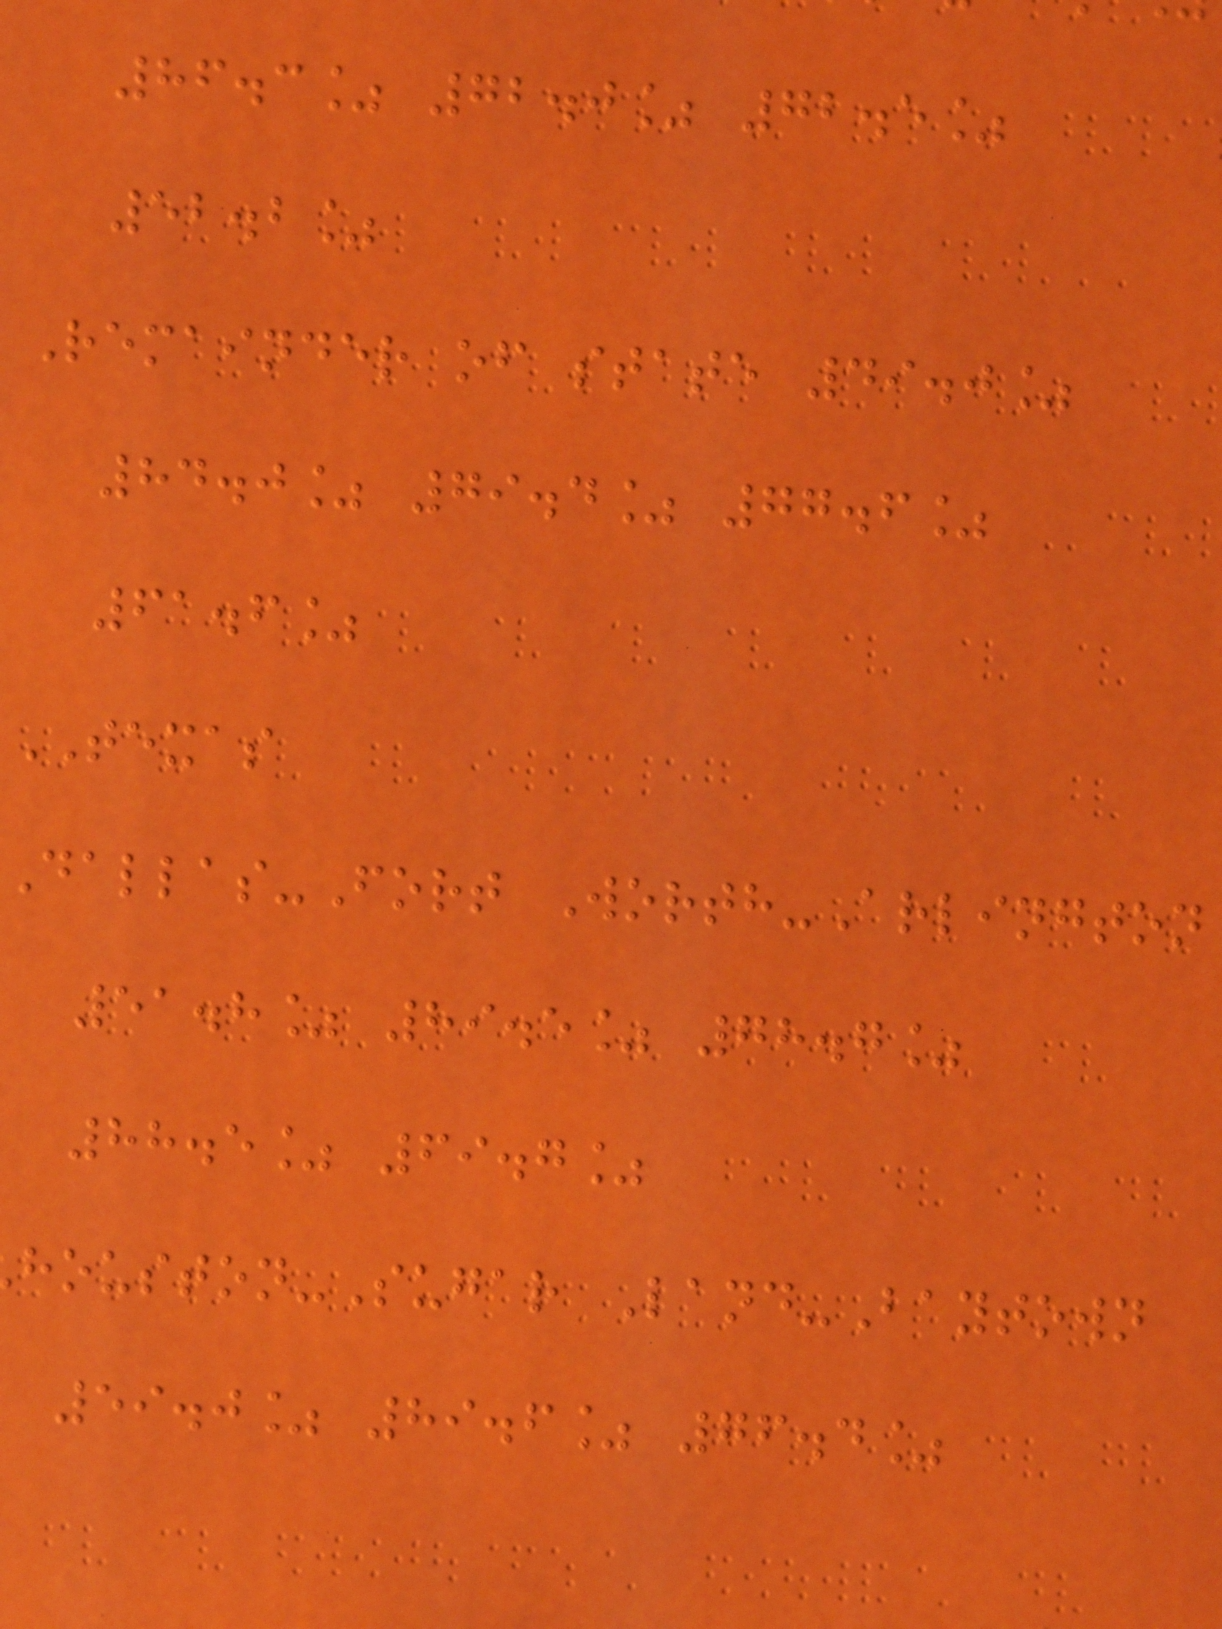86.3% 72.0% 72.5%
52.2%
Remainder of state 49.0%
84.0% 79.4% 77.6%
61.6%
TEXAS
Dallas-Fort Worth-Arlington
51.8% 89.5% 78.7%
88.5% 69.7%
ouston-Sugar Land-Baytown
59.0% 89.6% 76.4%
